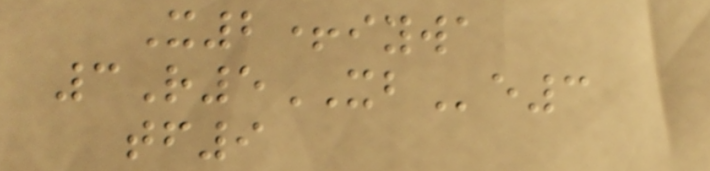X2+iywa
3R5XBe3
tf9
